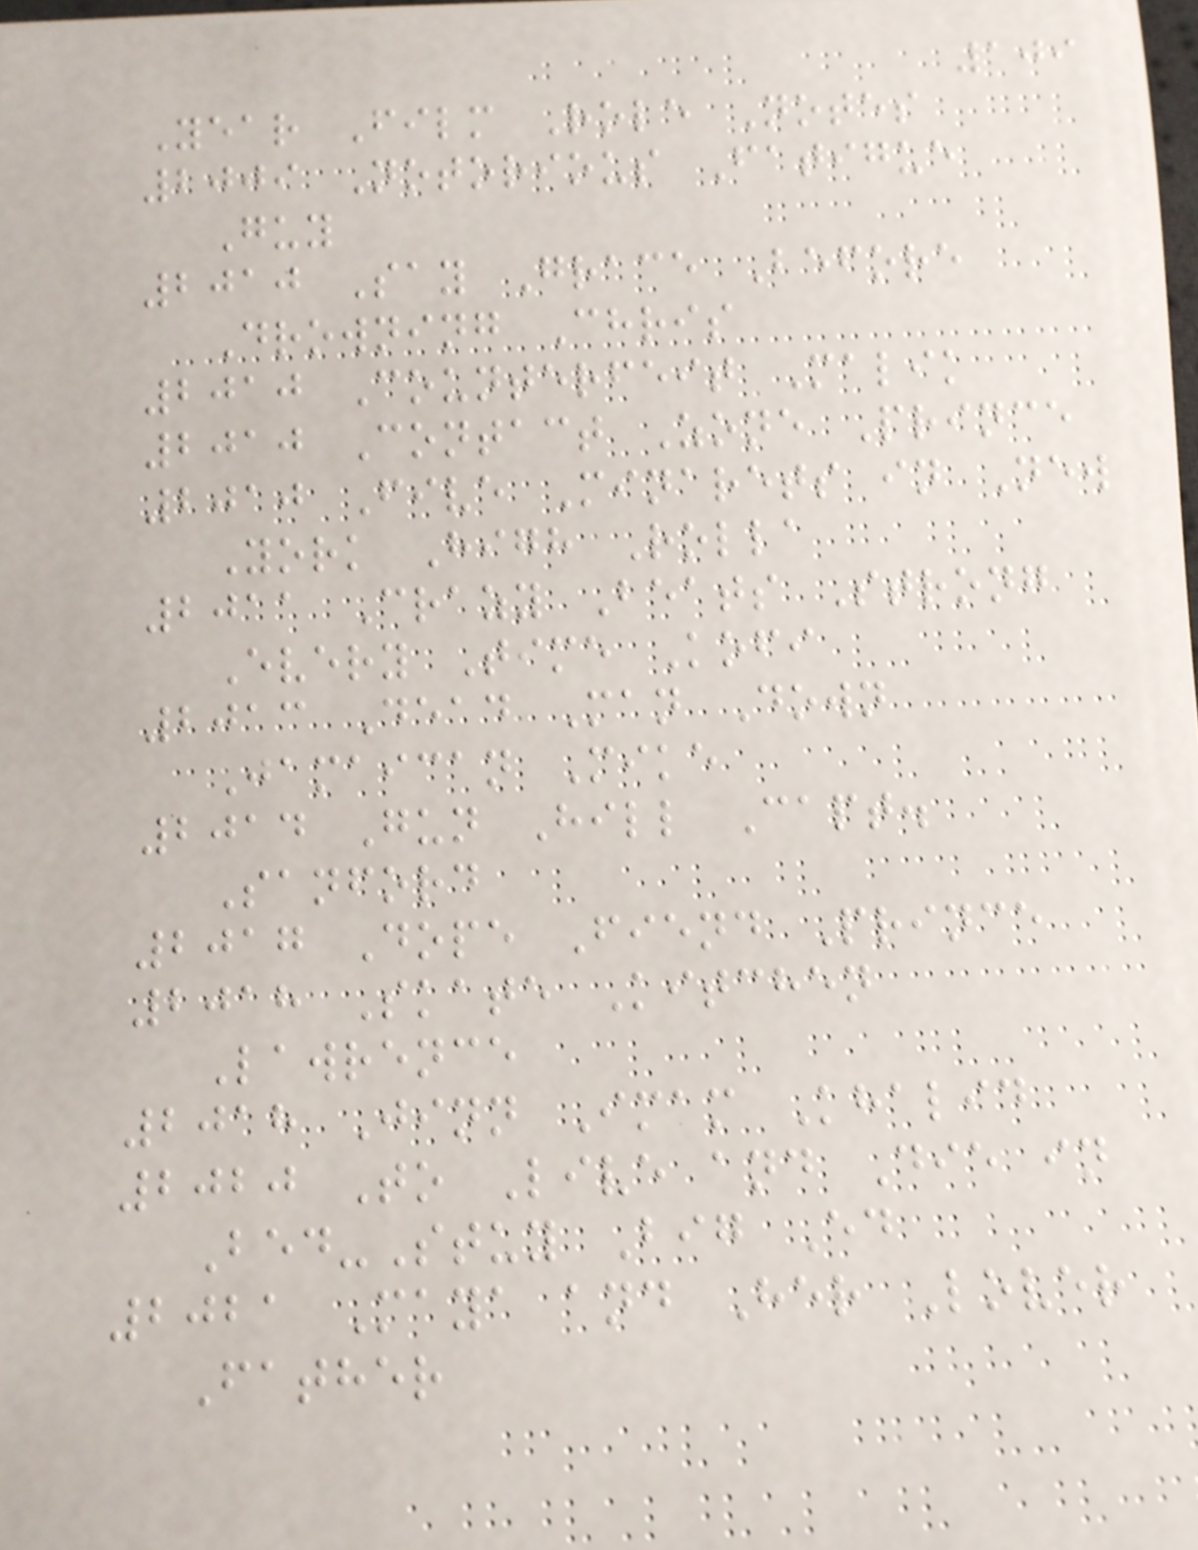109
Year Film Role Notes
2009 Notorious Fatigue
Guy
2010 Say Grace Before
Drowning Chris
2010 Counterfeit Malik
2010 Contact Zone Prince
2010 Five Minarets in New
York High Rolla
2011 Crazy Beats Strong
Every Time Kofi
2013 Dead Man Down
Jamaican Mike
2014 Gun Hill Capt.
Sanford
2017 Dope Fiend Prince
2018 Skate Kitchen
Lawrence
2018 Jinn Imam Khalid
2020 To Live and Die in
Bed-Stuy Big Ed
2021 Maya and Her Lover
Father
